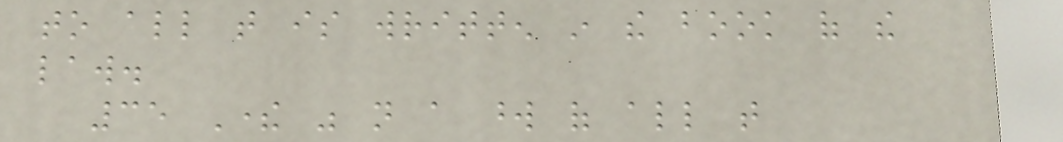to all that is written in the book of the
law.
35 There was not a word of all that
